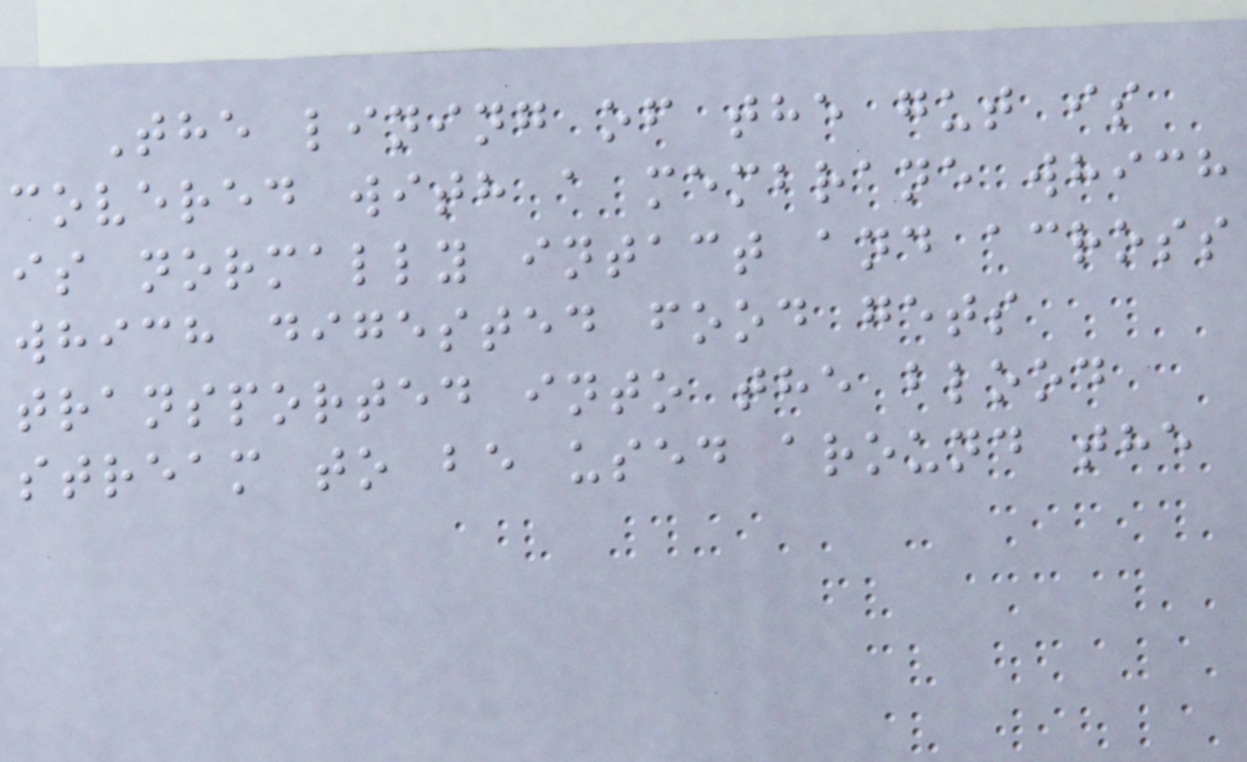The lining of the gut is
covered with a membrane which
is normally intact and across
which digested food gets
transported into the blood
stream to be used around the
